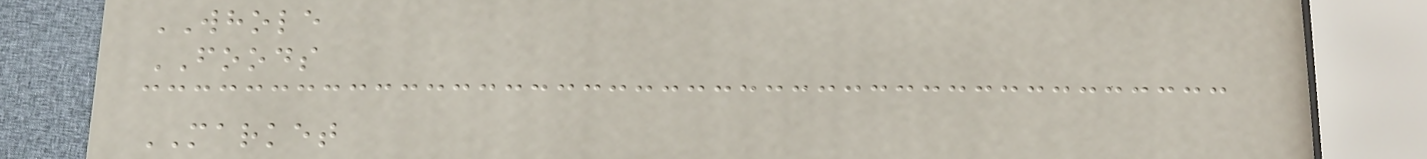WHOLE
FOODS
MARKET
